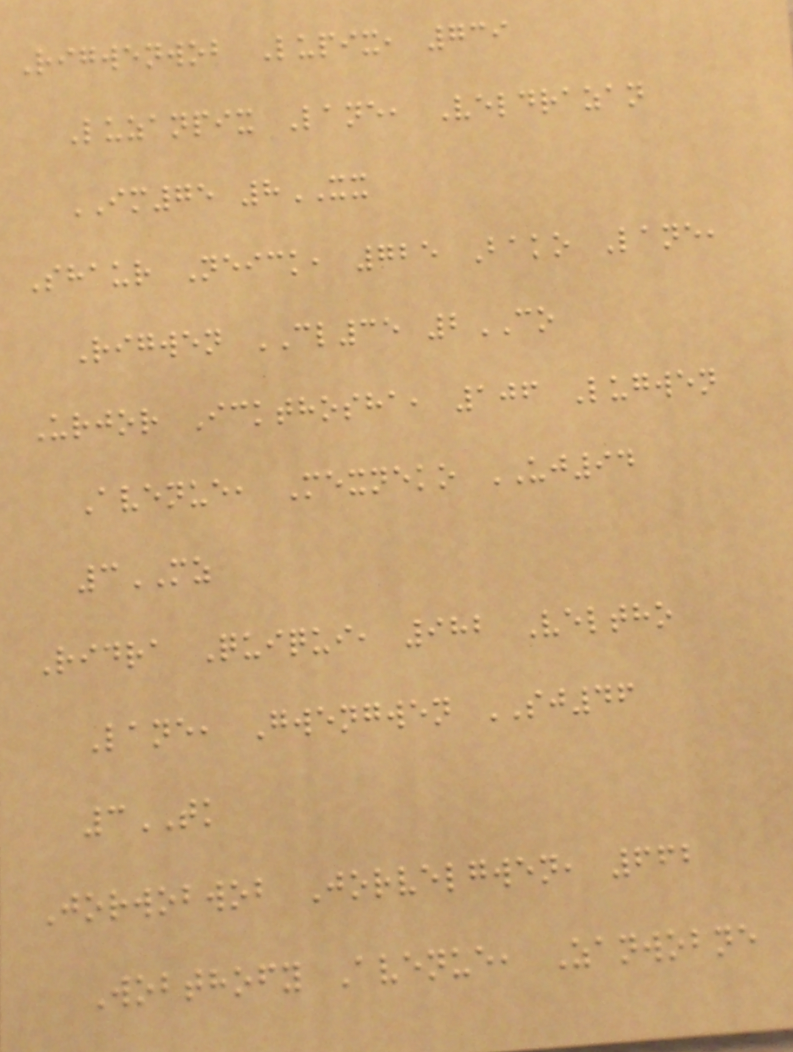Rigwenwob Lupix, 739
Luzanpix Lane, Veldrazan
IM75 8XX
Shaur Neick, 725 Bako Lane,
Rigwen CL35 2CO
Urjor Ickthosha, 106 Lugwen
Avenue, Mexneko UJ94
3MZ
Ridra Quiqui, 982 Veltho
Lane, Gwengwen SJ46
3TK
Jorwobwob Jorvelgwen, 662
Wobthofy Avenue, Zanwobne
